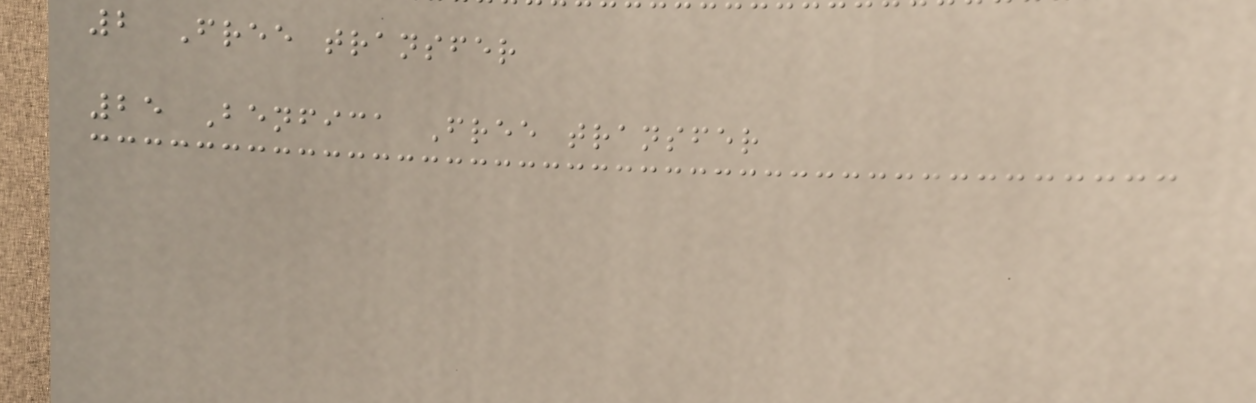2 Free transfer
25 Benfica Free transfer
